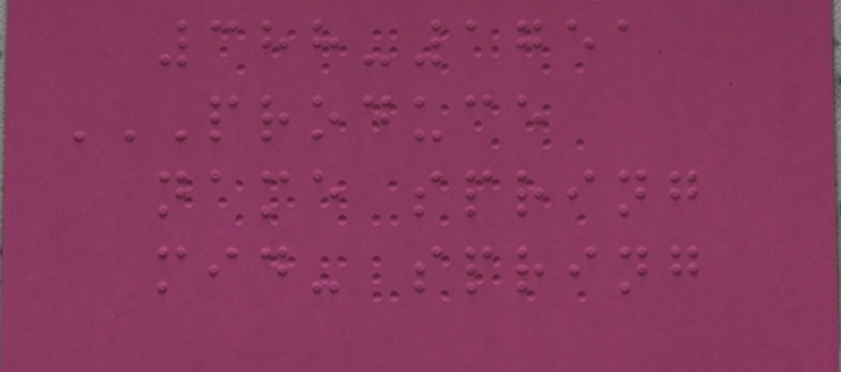388-1751
PRODUCE
NAME SPRING
MID- SPRING
